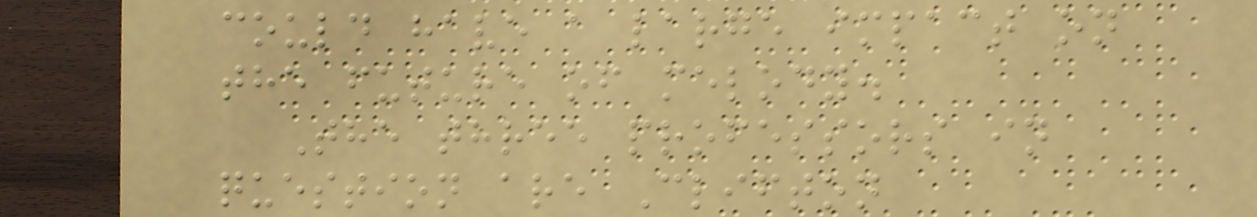could have a large impact on
the future of melody.
The three professors in
question are Clifton
